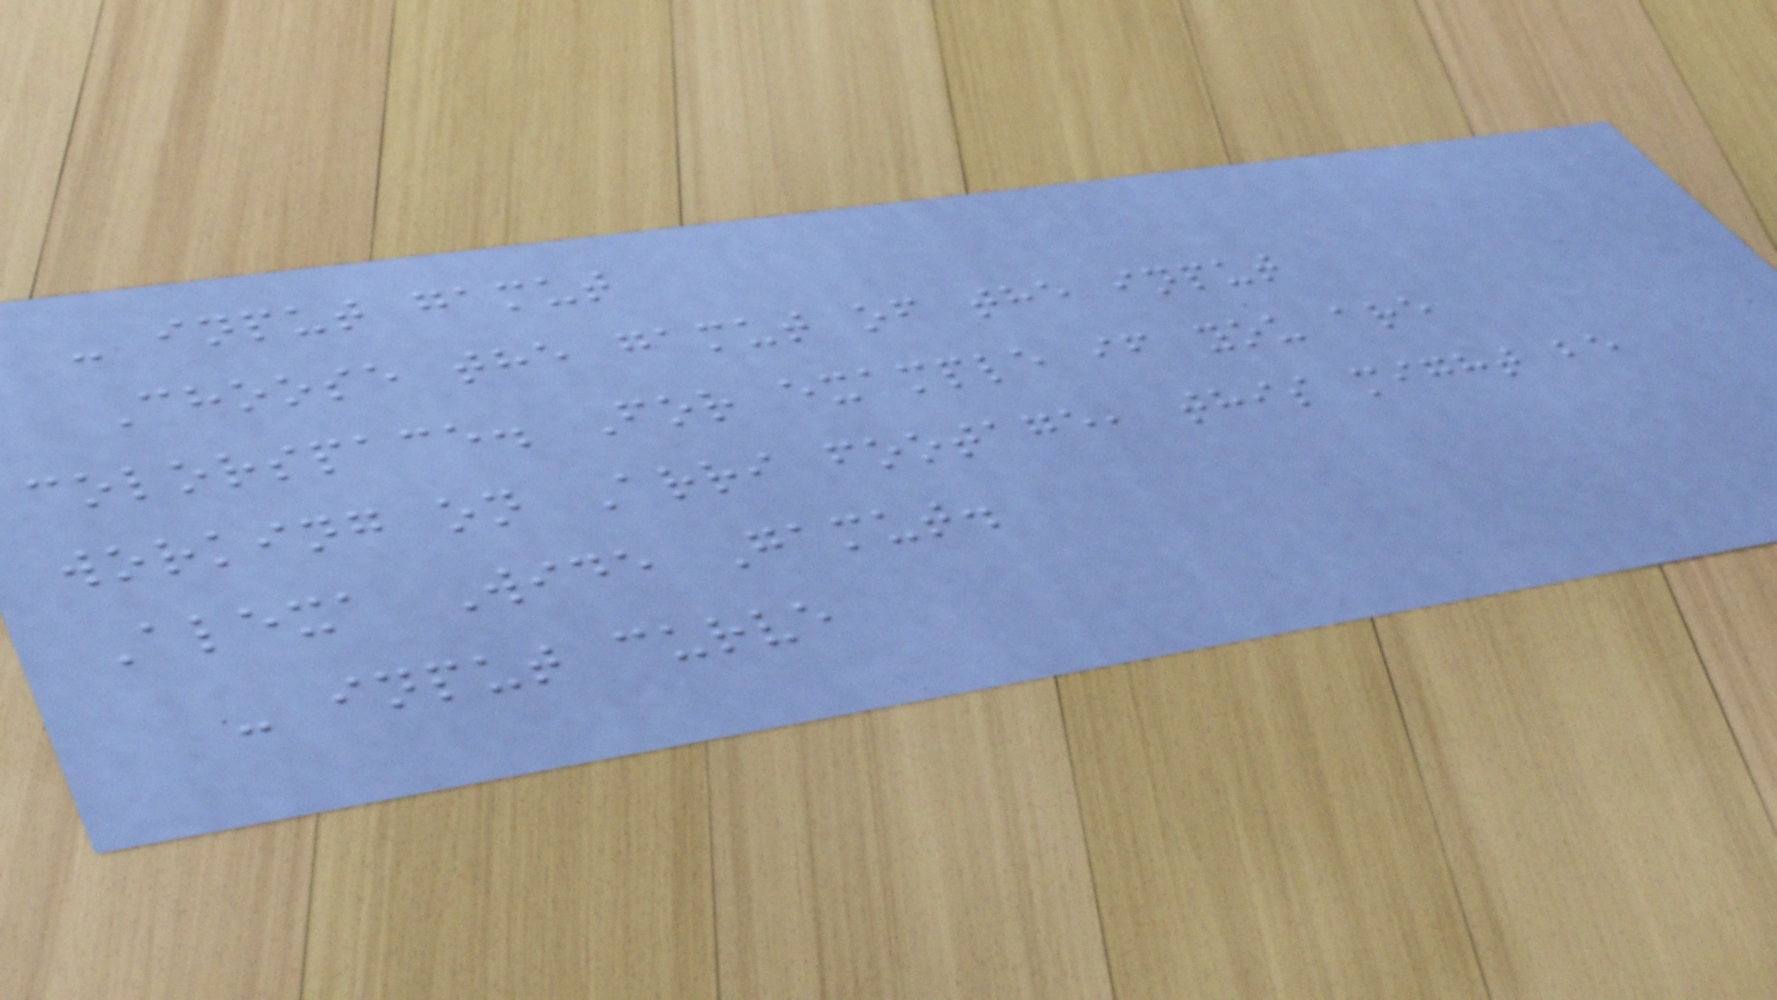- input gamut
Choose the gamut of the input
colorspace. For example if you are
working on Arri footage, this might be
Alexa Wide Gamut.
- input curve
